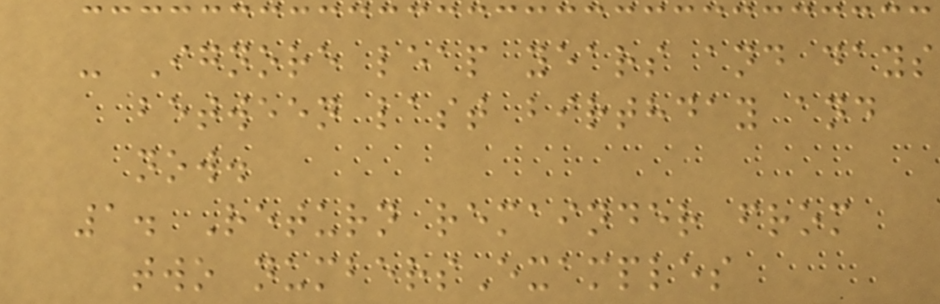- Ignore leap years and days
between last birthday and
now.
1. Return remainder from
two numbersExamples
